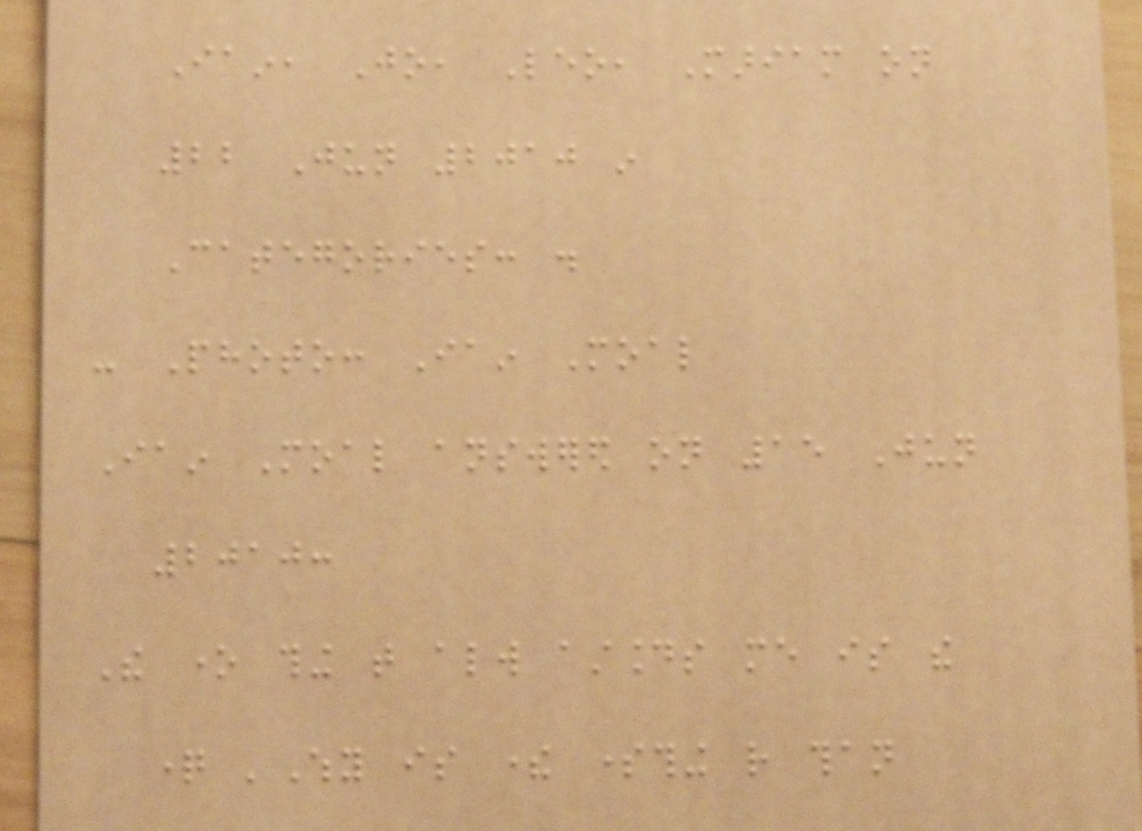Iain, Jo, Leo, Mariam on
22 Jun 2010 in
Categories: .
- Photo: Iain Moal
Iain Moal answered on 15 Jun
2010:
The one thing that always astounds me is the
question 'Why is there something rather than
